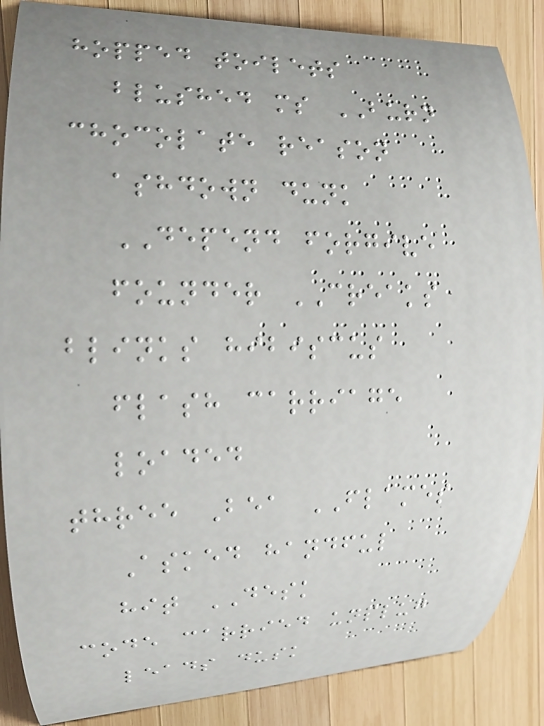hopped toilets
blushed ms BURN
chocolate reason
ashdown dunk
DEPEND forgive
founder CREAKS
blinks hibiscus
flash carriage
loaded
three Bea FLAMES
Asked handful
hit DESK
code carried unplug
leads dusk
